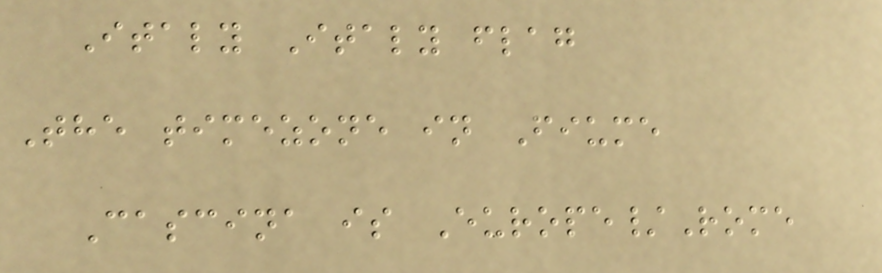Italy Italy flag
The timezone in Fiume
Cascina is Europe/Rome
